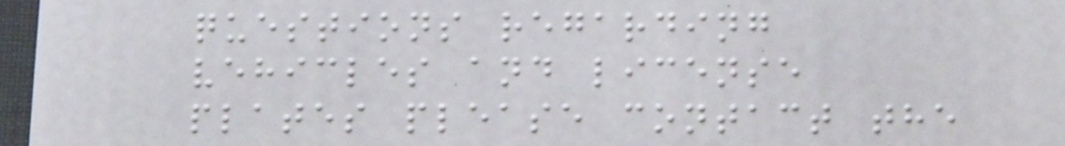questions regarding
vehicles and license
plates please contact the
